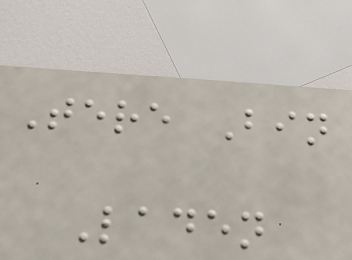Tere Bin
Laden
